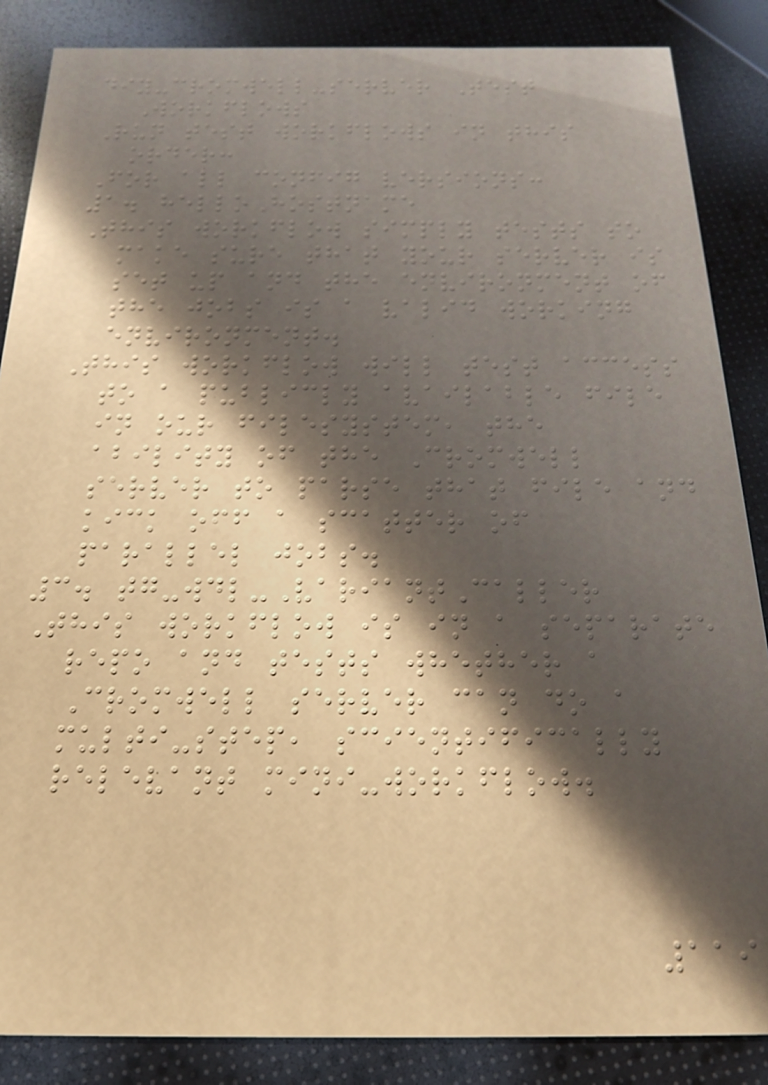diy-cromwell-server Test
Workflows
Run test workflows in this
order:
For all config versions:
1. helloHostname
This workflow simply tests to
make sure that your server is
set up and the environment of
the jobs is a valid working
environment.
This workflow will test access
to a publicly available file
in our filesystem, the
ability of the Cromwell
server to parse that file and
kick off a scatter of
parallel jobs.
3. tg-wdl-VariantCaller
This workflow is in a separate
repo and tests whether a
Cromwell server can do a
multi-step, scientifically
relevant mini-workflow.
119
